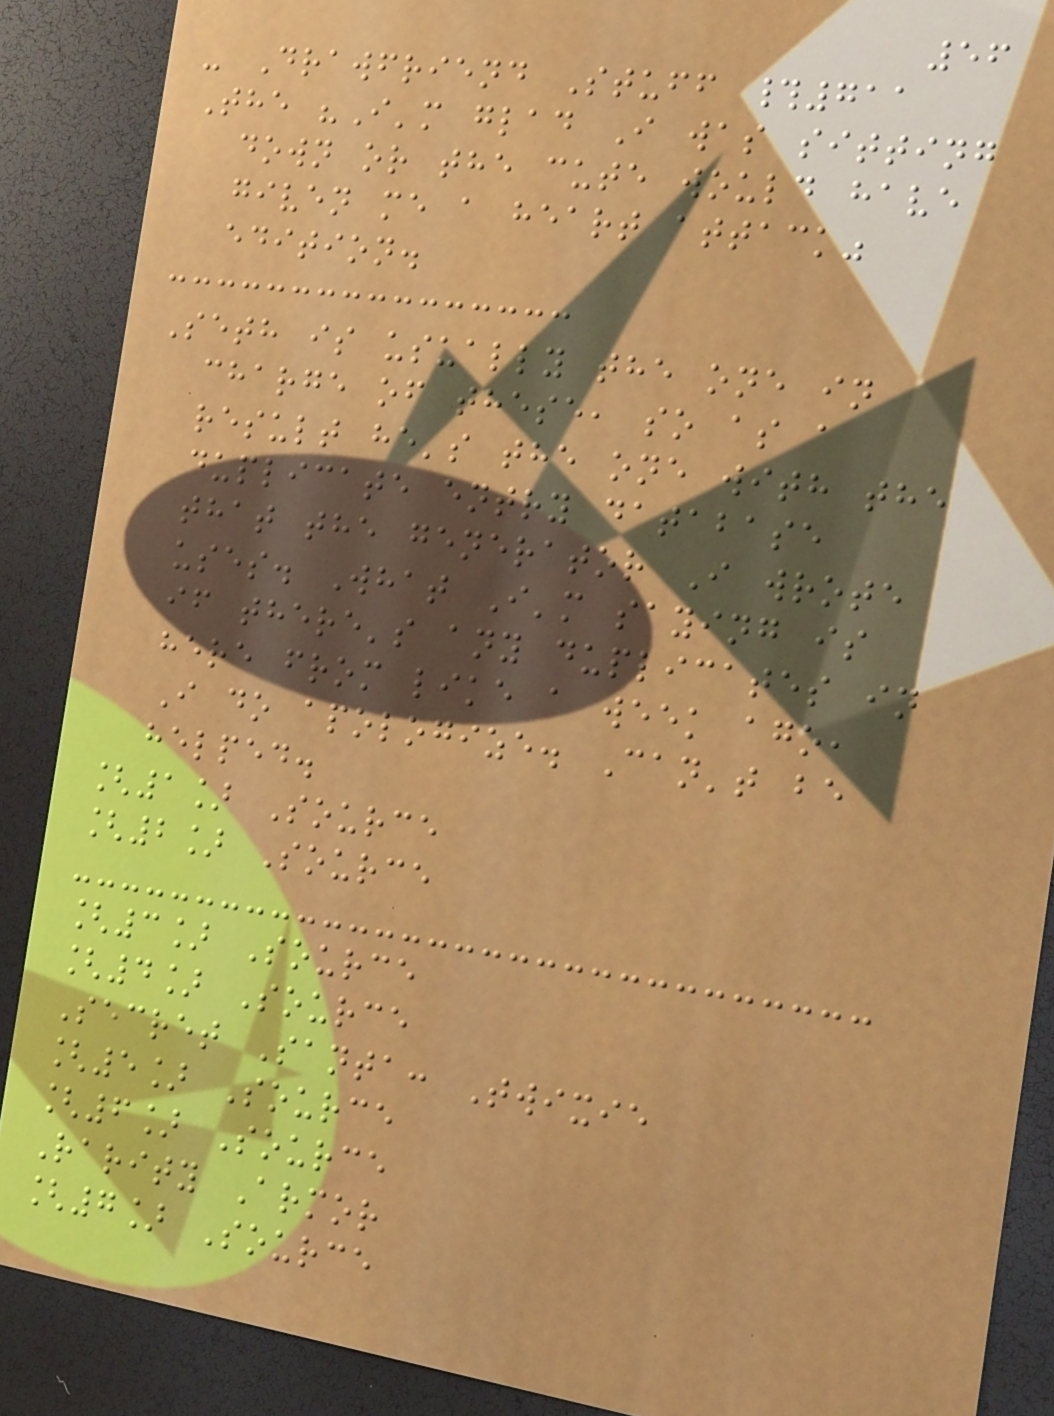56
- Drawfriend Stuff #711
The "I'm glad I was sitting
down or the cute would have
given me a heart attack"
edition.
Seth is usually the one in
charge of these, so as a
result he's the one with the
duplicate entry database
that the generator I wrote
uses. What I'm saying is
if there's any duplicates in
here from like a week ago,
I do apologize. Can't be
helped.
[1] Source
[2] Source
[3] Source
[4] Source
Secret Santa: Twixie
[5] Source
[6] Source
Rarity Armor
[7] Source
